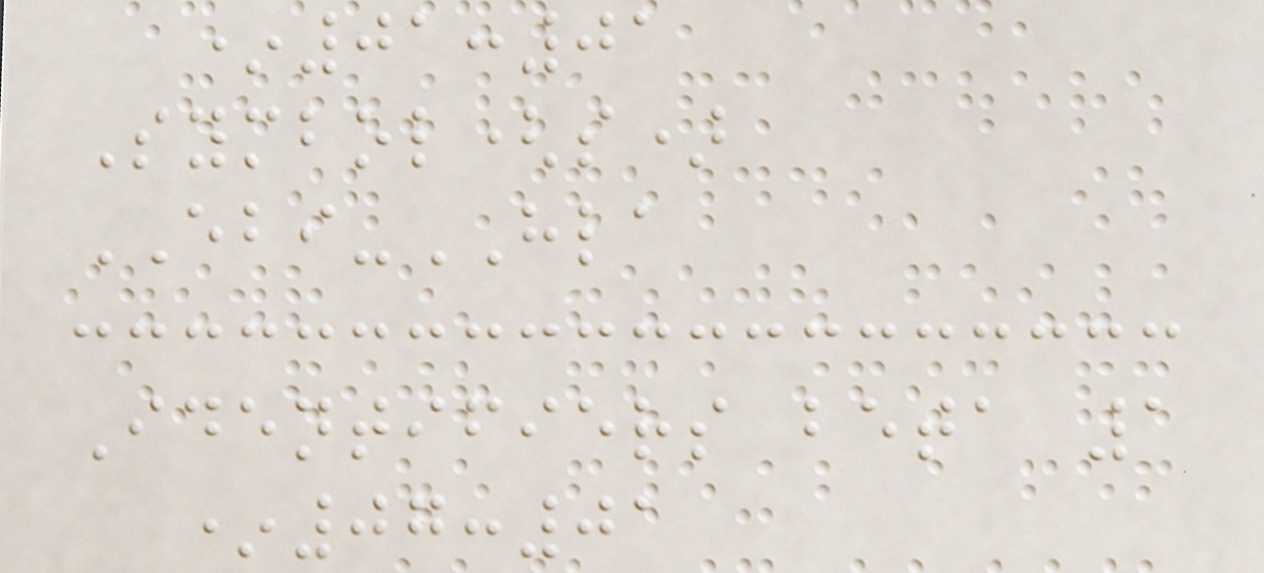*01:01
Symbol(s)
EBI-HLA
Identifiers beta 1
*07:01
